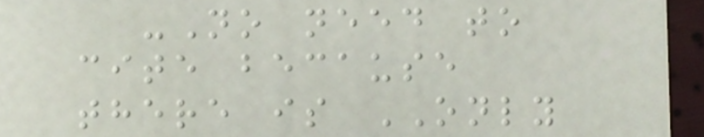-No need to
cite because
there is ONLY
